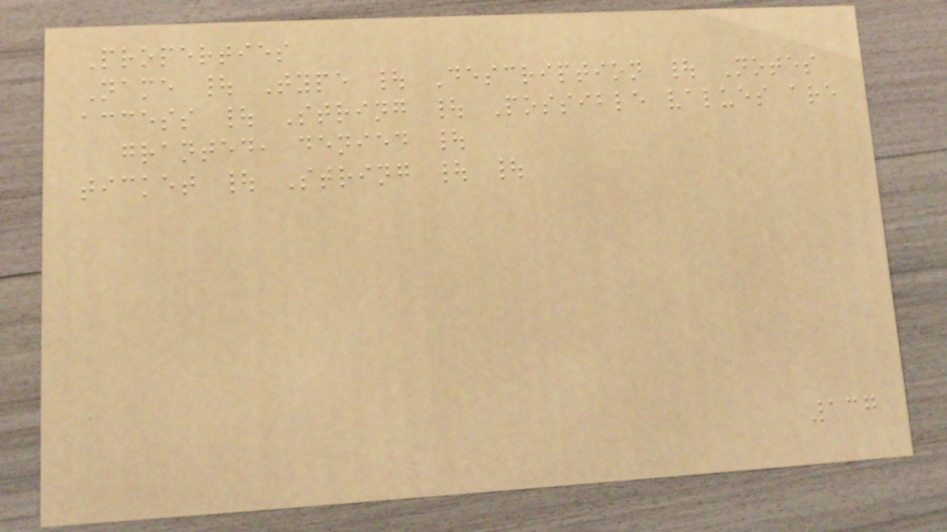Properties
Name | Type | Description | Notes
access | String | Possible values are
granted, denied |
ticket | String | |
137
